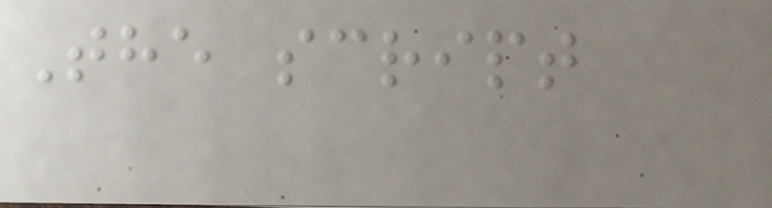The script
